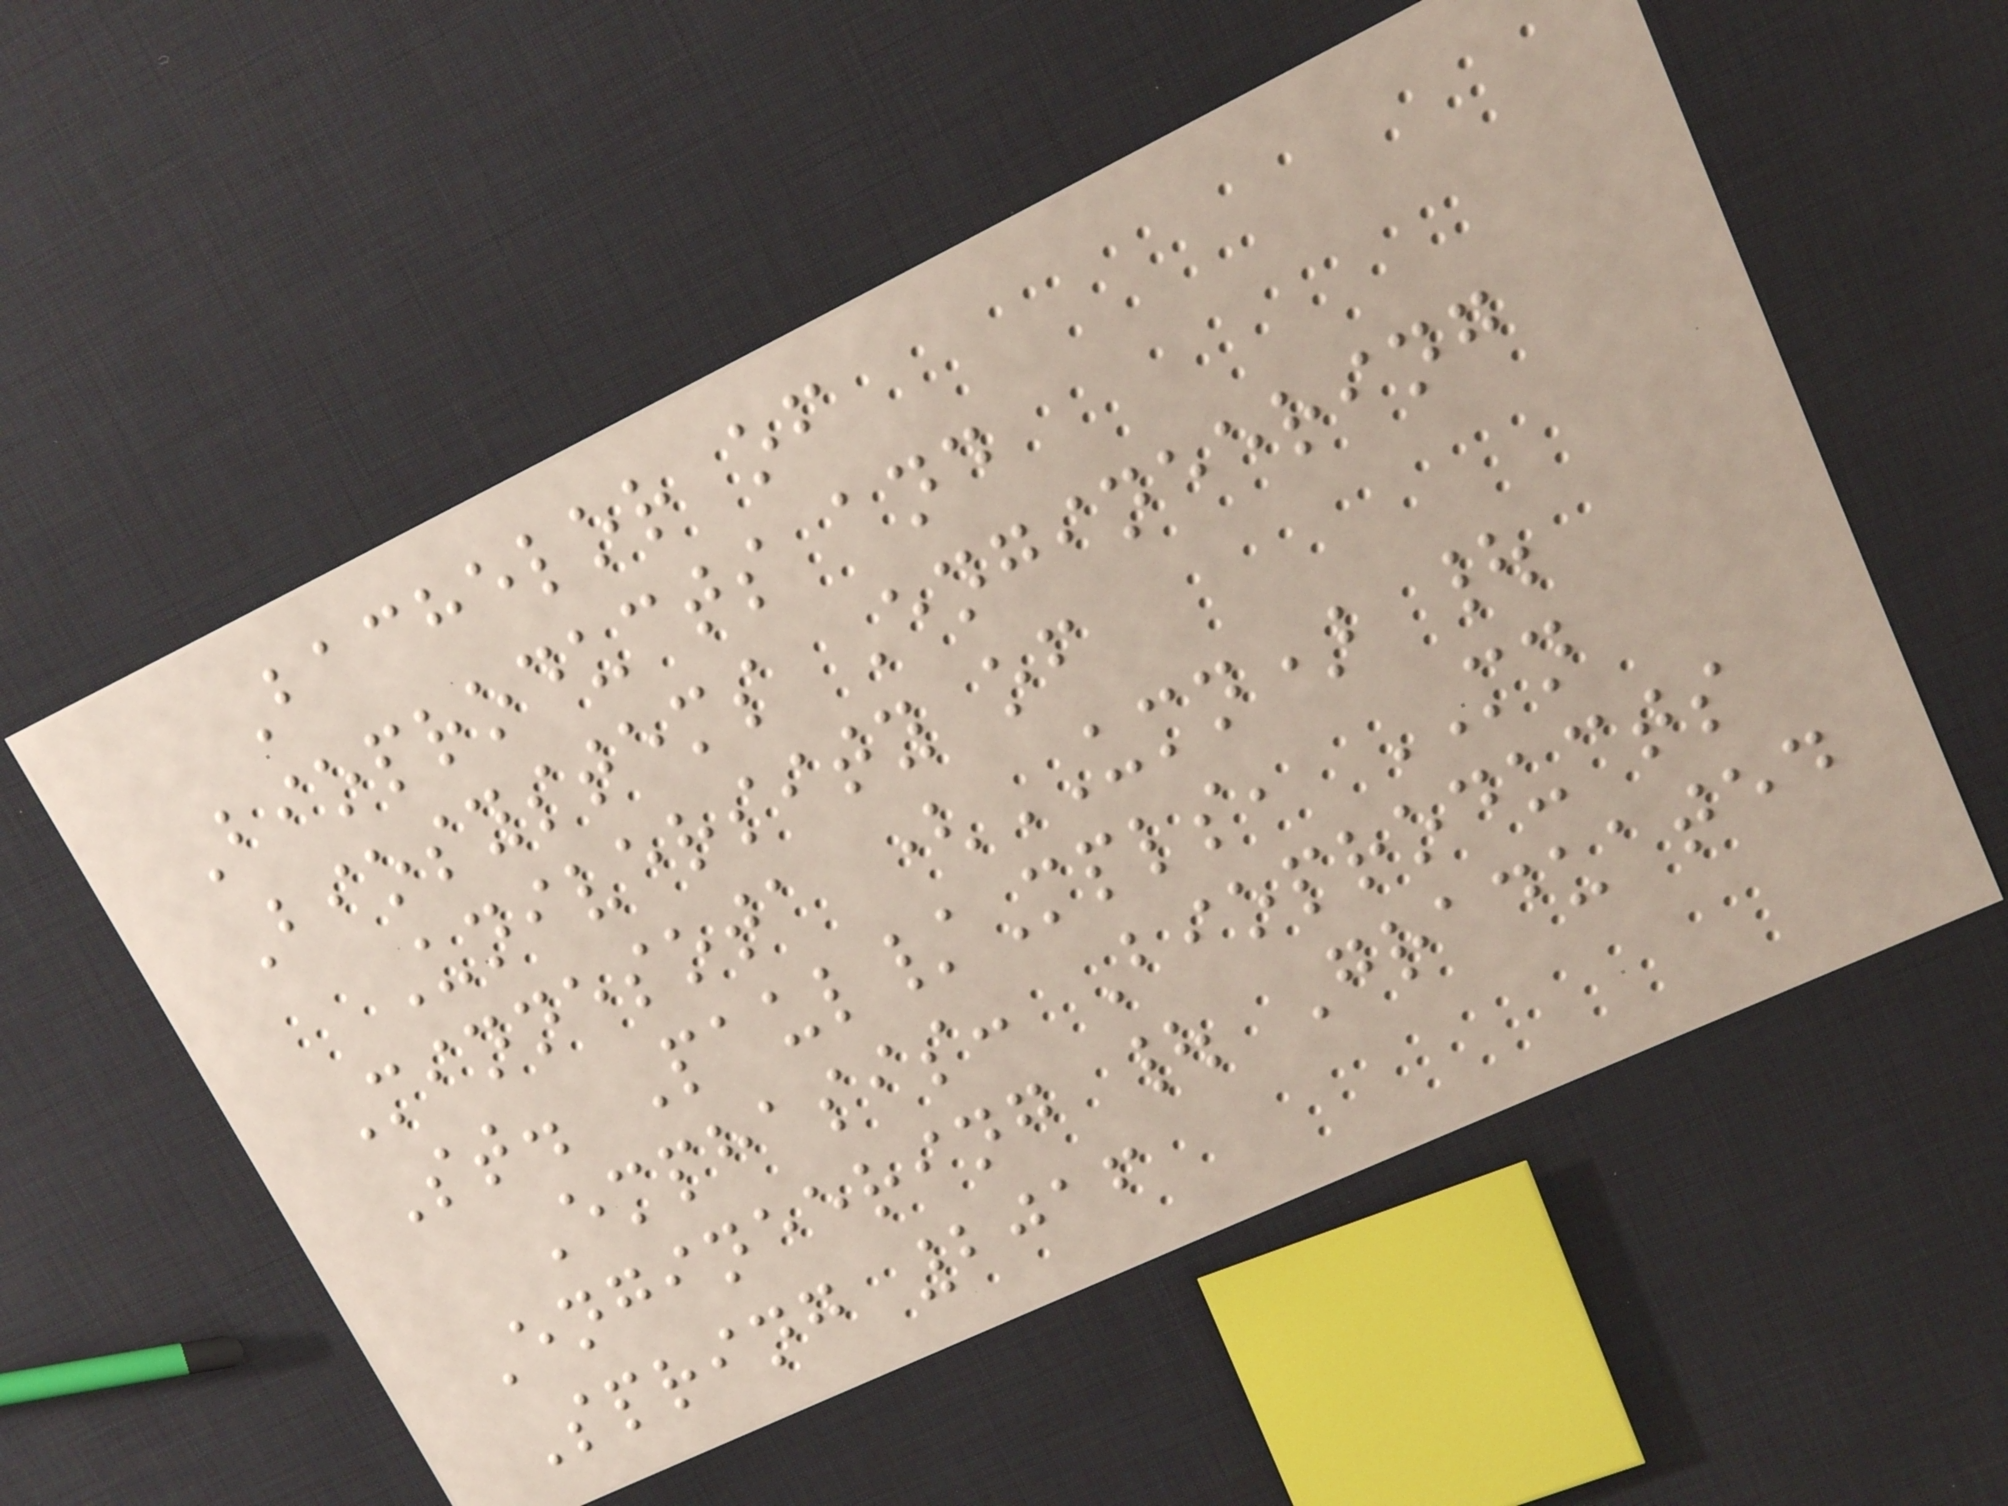Bachelor of
Bioproducts and
Biosystems Engineering
University of
Minnesota (UMN) |
St. Paul/Mpls, MN
Emphasis: Bioproducts
Engineering | Graduated
Spring 2016
